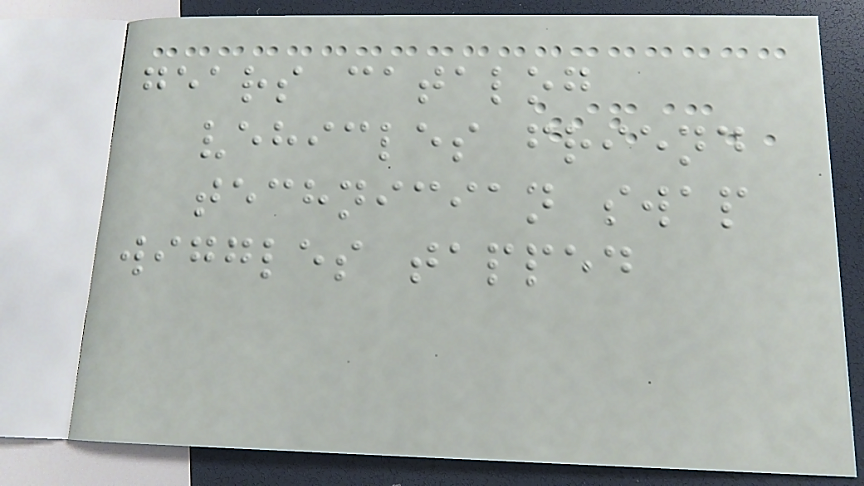gears catalog
vehicles friend
technician swap
wiggles tapped
